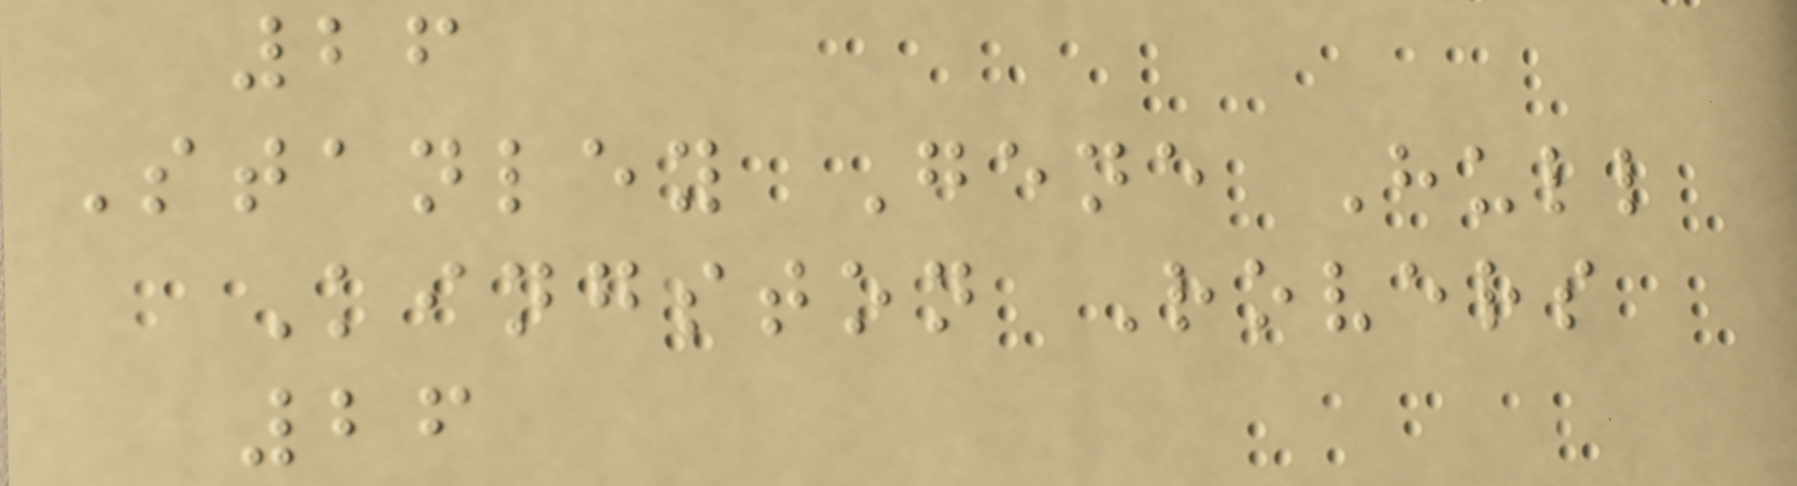26
Stanley Gene Hull
Kingston Rovers
26
